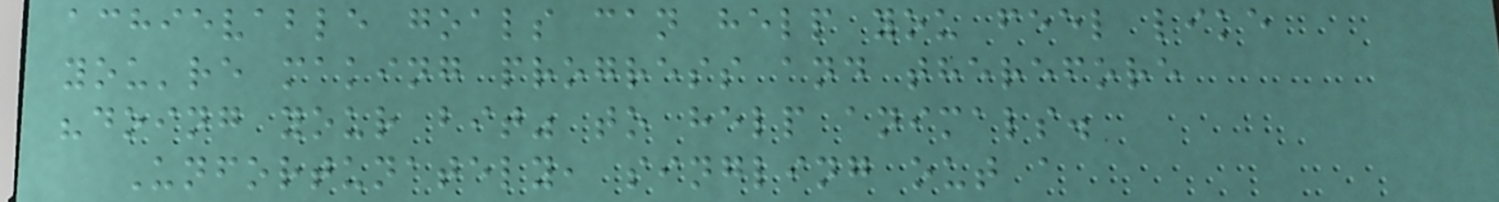achievable goals can help you feel like
you're making progress and therefore
"doing your bit" to help animals.
Unfortunately, singling out a
